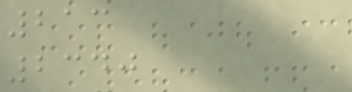213
2340
